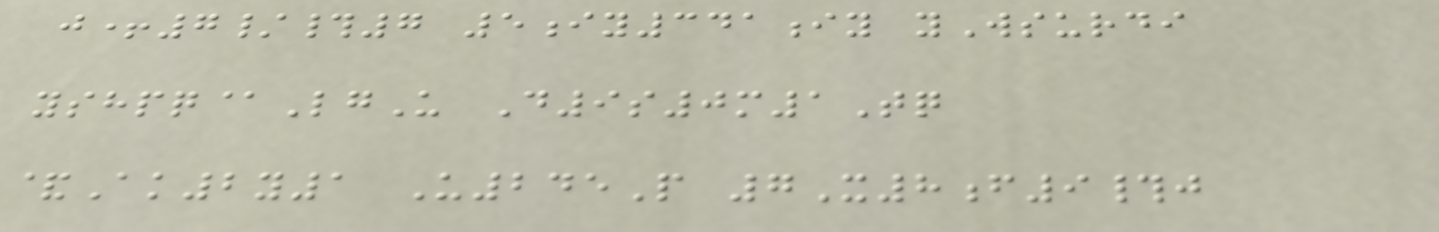j+7/#7 5iy341iy yWsurdi
yshpq@LgU D9s0m1Tq
&Ak2y1 U245P 7X8f9#j
